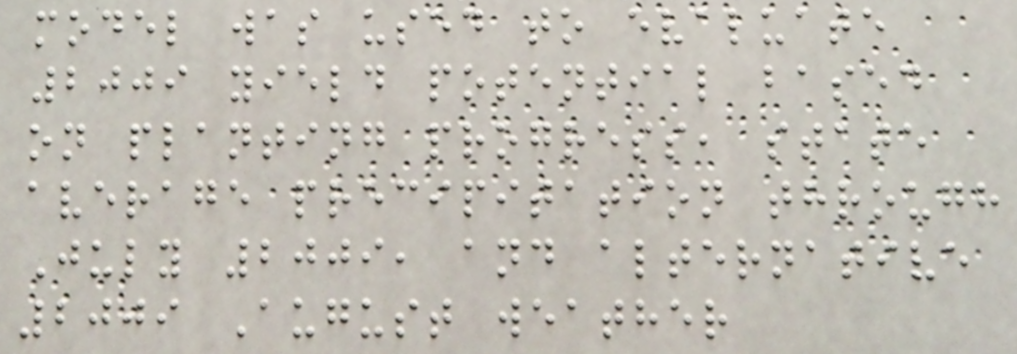model was used to evaluate
2009 yield potential based
on planting progress, state
average precipitation through
July 2009, and alternative
2009 August weather
